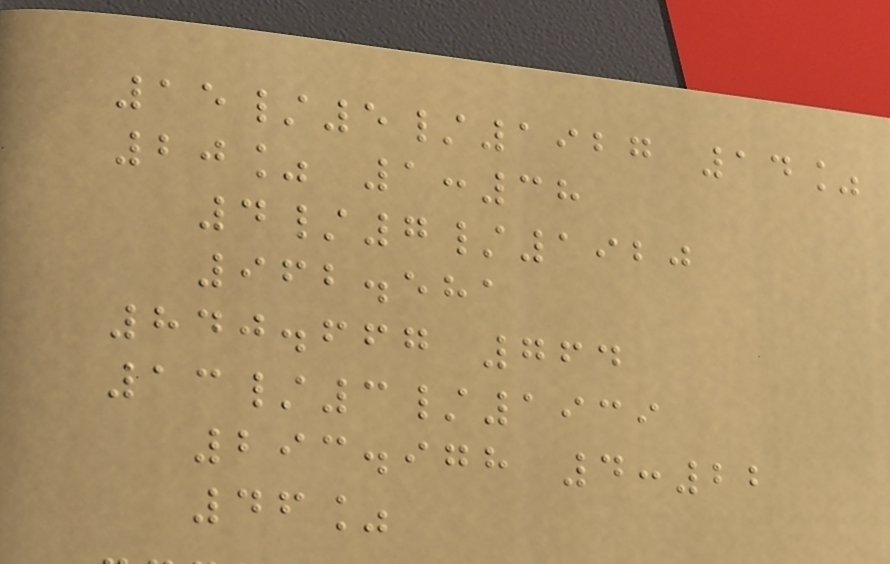15/5/1927 14%
20% 1:38
4/7/1920
962.581
840.667 764
13/3/1939
293.978 4:22
46%
